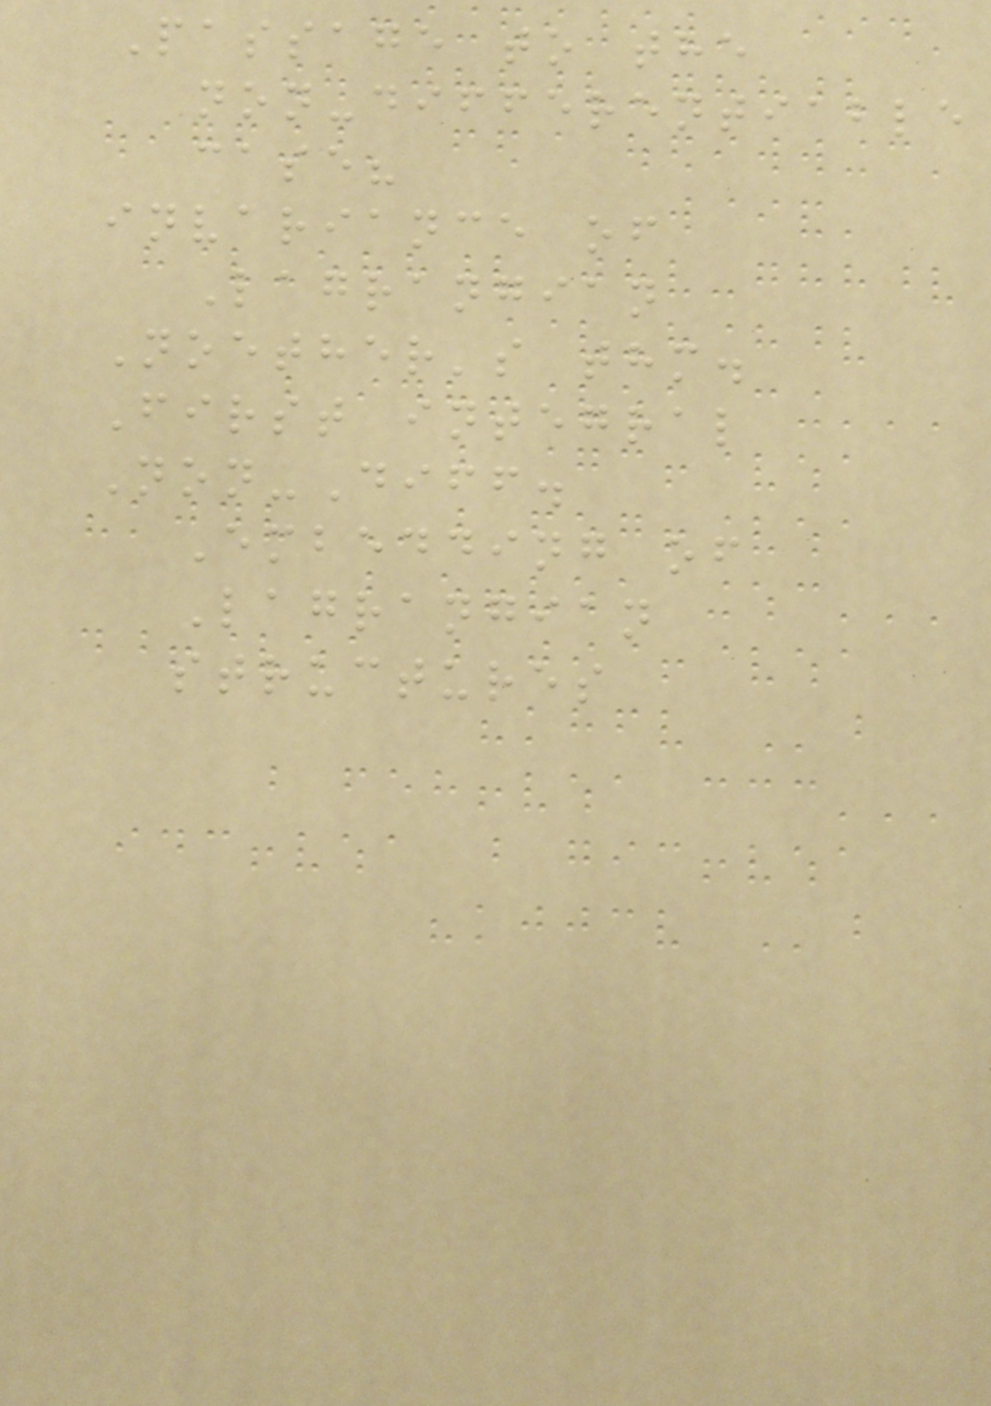Passage to the
non-differentiable
case?
invariance of
Lagrangian
Noether's thm.
First integral
Non-Diff.
Embedding of
Lagrangian
structures
